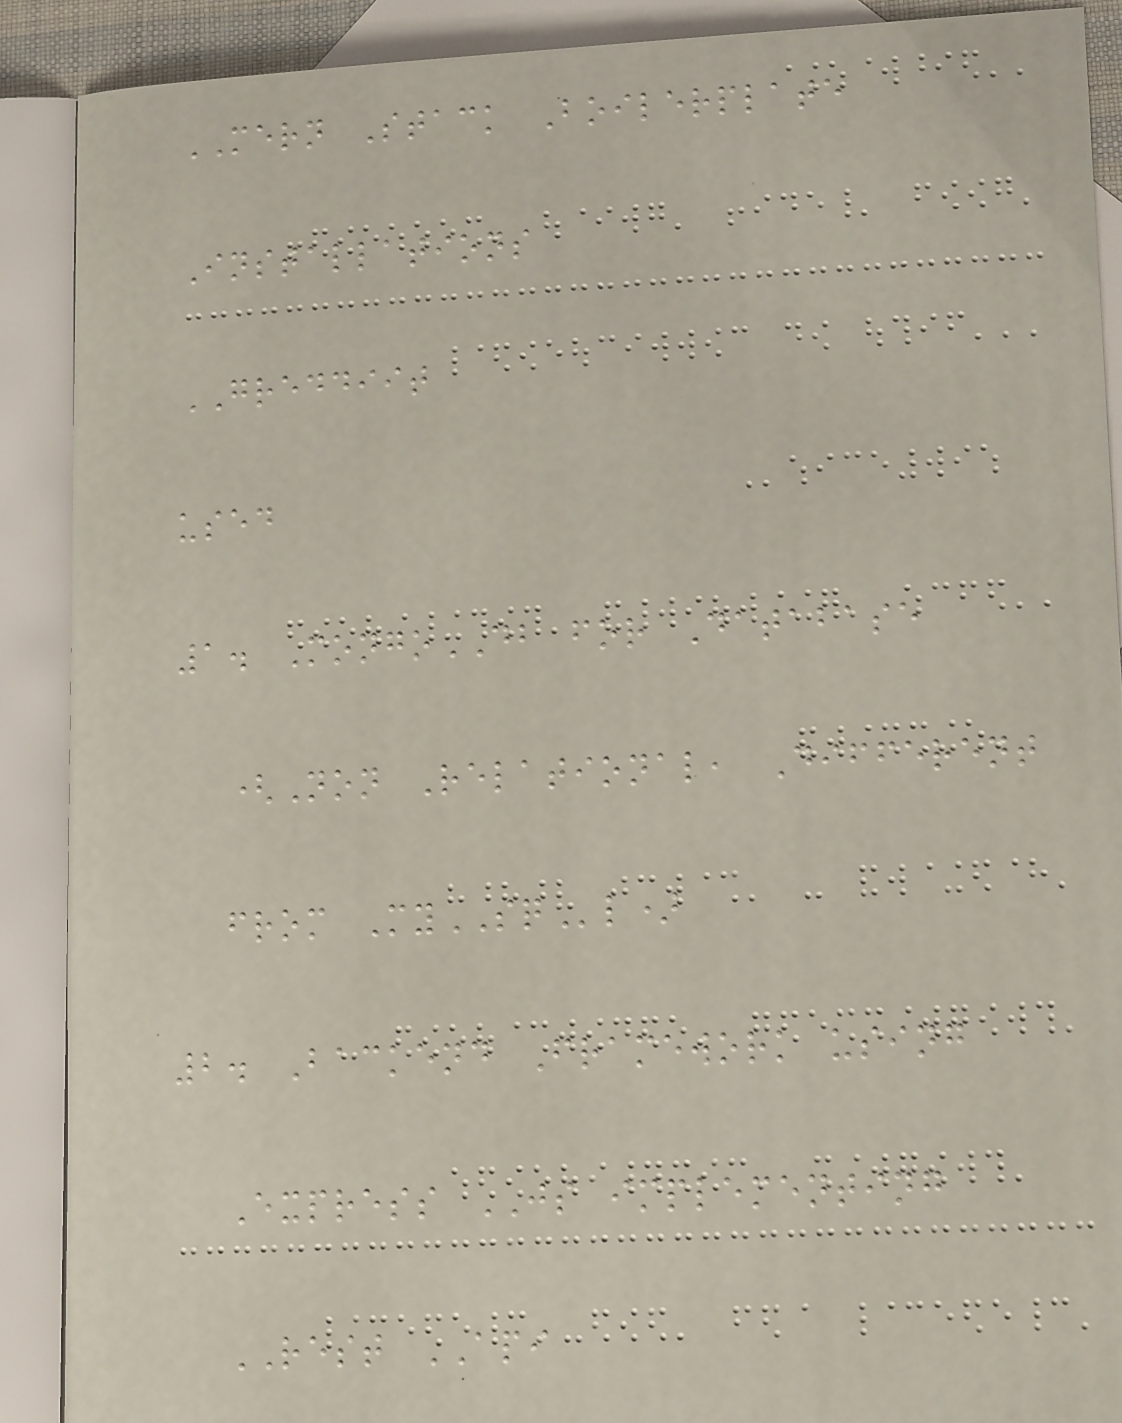MERN Stack Boilerplate
Installations
GREDDIIT
used
1. MongoDB for Database
(Non Relational, Different
from MySQl)
2. Backend Framework using
Express JS implementing
REST API
